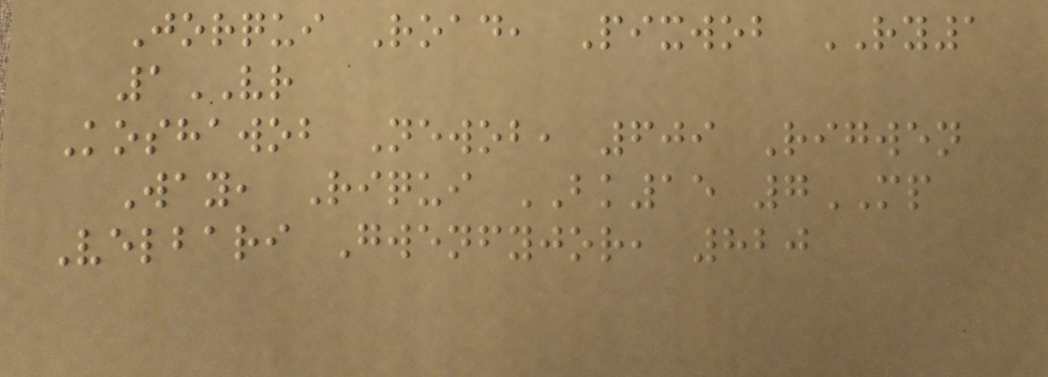Jorqui Road, Pixwob RY1
1VR
Koshawob Newob, 609 Rigwen
Way, Riqui BK15 7MP
Velbari Gwenfyjor, 820
